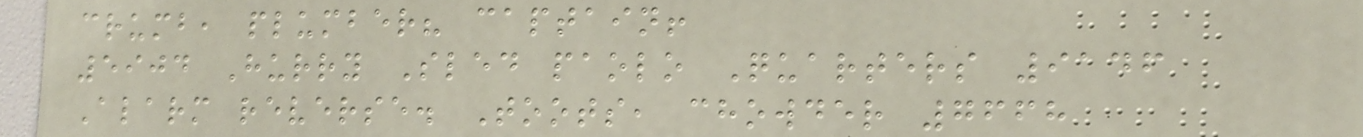crumb, plumber? captain!
5904 Hurry Sled paolo Quarters 9146
Alarm reverse. Toots, chowder 7668
